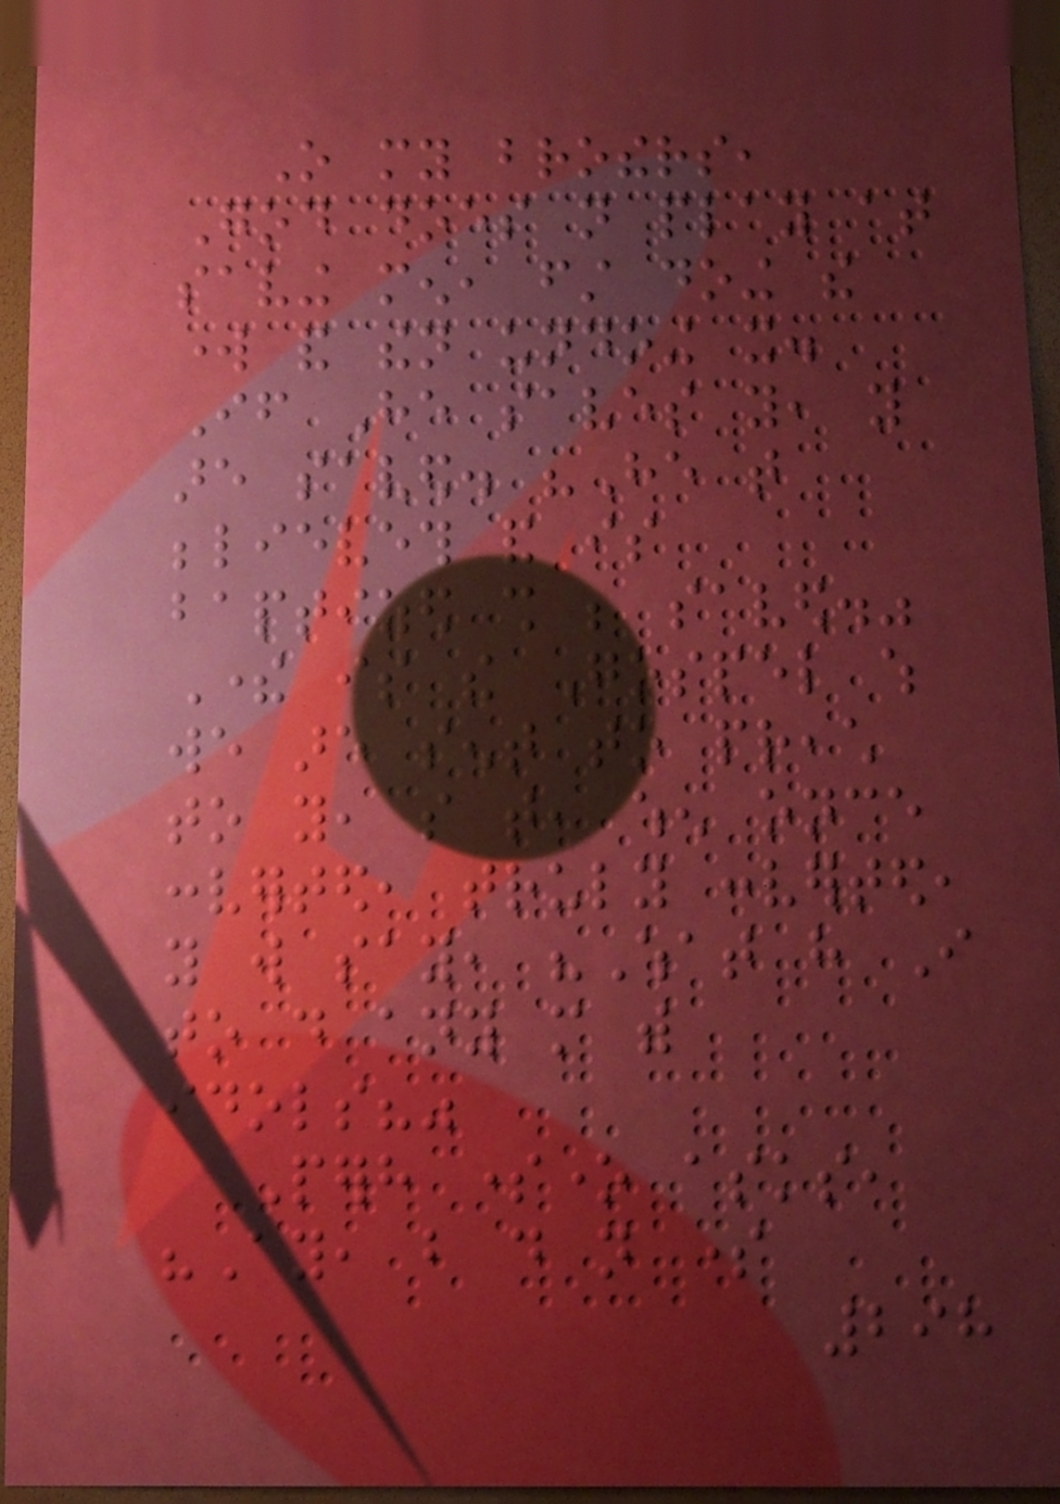O my brothers,
God does not play at
saving men, first doing the
work and then undoing it.
If He saves you, you
are saved. "He that
believeth and is
baptized shall be saved."
There is the Gospel which
we are sent to preach
to you, so that, when once
converted, truly converted,
you will say, "What have I
to do any more with
idols?"
Perhaps someone asks,
"Ay, but do not some
298
